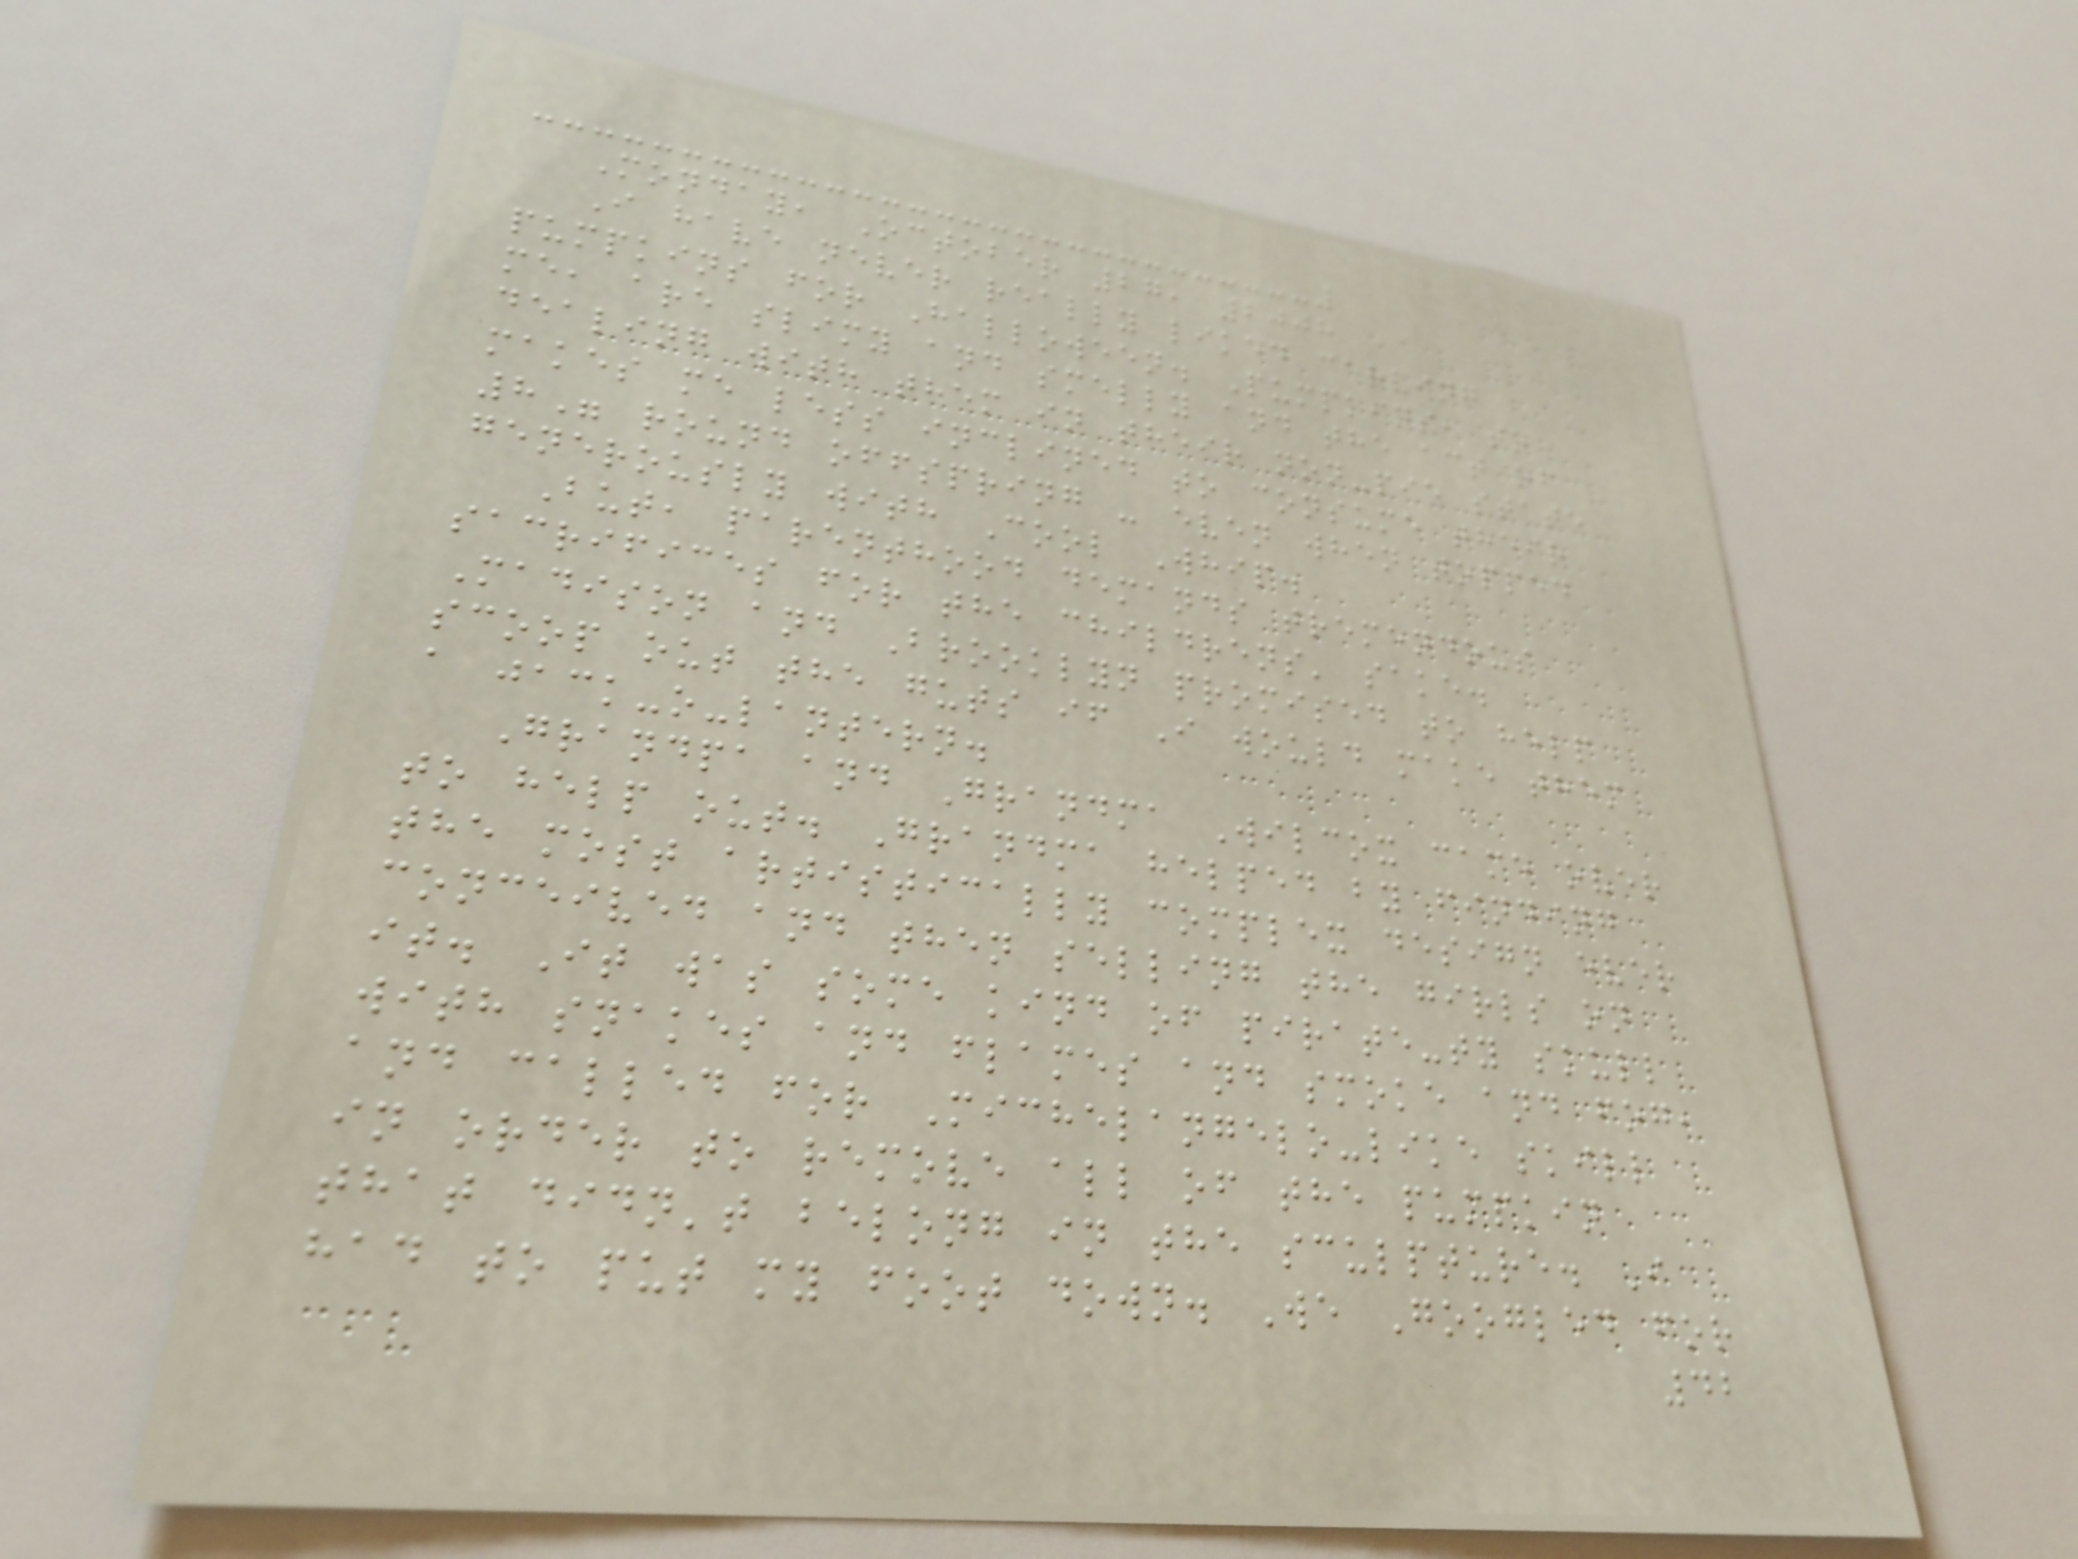Monday, October 27, 2008
I have never really liked carving
pumpkins for Halloween. Pumpkins, to
me, are slimy and smelly and the act of
dealing with them in their non-pie state
makes me less inclined to consume their
8" round offspring - even when topped
generously with Cool Whip.
But, parenthood demands tremendous
sacrifices for the childrens' sake.
Madison and Brooklyn promised to help
scoop out the guts if I would make them
a jack-o-lantern.
Grandpa and Grandma Wilcox came over
to help out. Grandma helped by finding
the most artistically complex design ever
conceived and then selling the girls on
it. It was some kind of pirate-ty skull
with snakes and flames and smoke and fog,
and called for Michelangelo-like skill
in order to remove all of the pumpkin
that didn't belong in the sculpture. I
had to put my foot down. We Googled for
42
